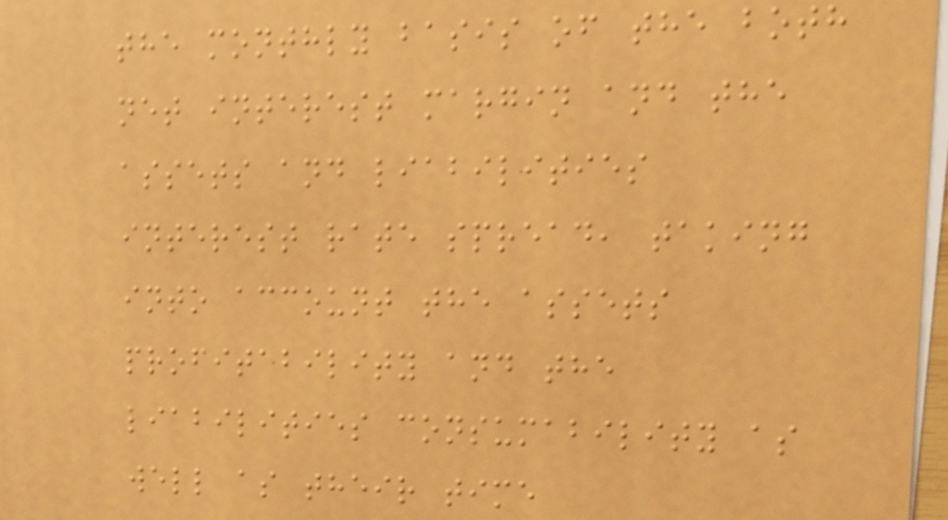the monthly basis of the both
net interest margin and the
assets and liabilities
interest rate spread, taking
into account the assets
profitability and the
liabilities consumability as
well as their time
